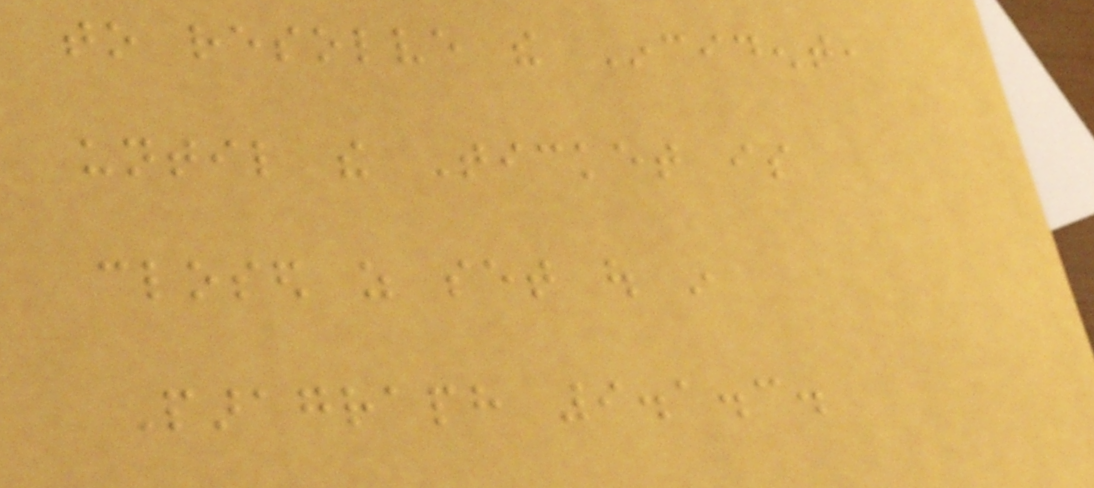to resolve the Incident,
until the Ticket is
closed as set out in
Paragraph 9.1.3.
